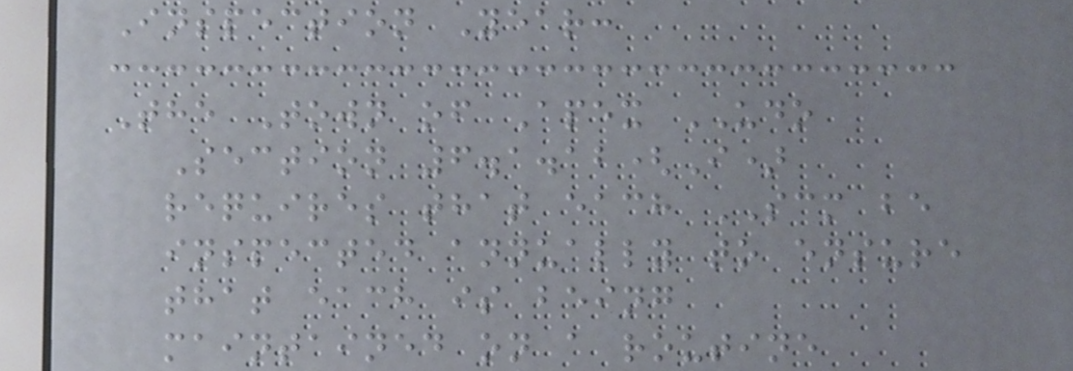Inspection Year:
The Town of Apex UDO
Section 6.1.12(I)
requires that each SCM be
inspected annually to ensure
that each is being
maintained on a routine
